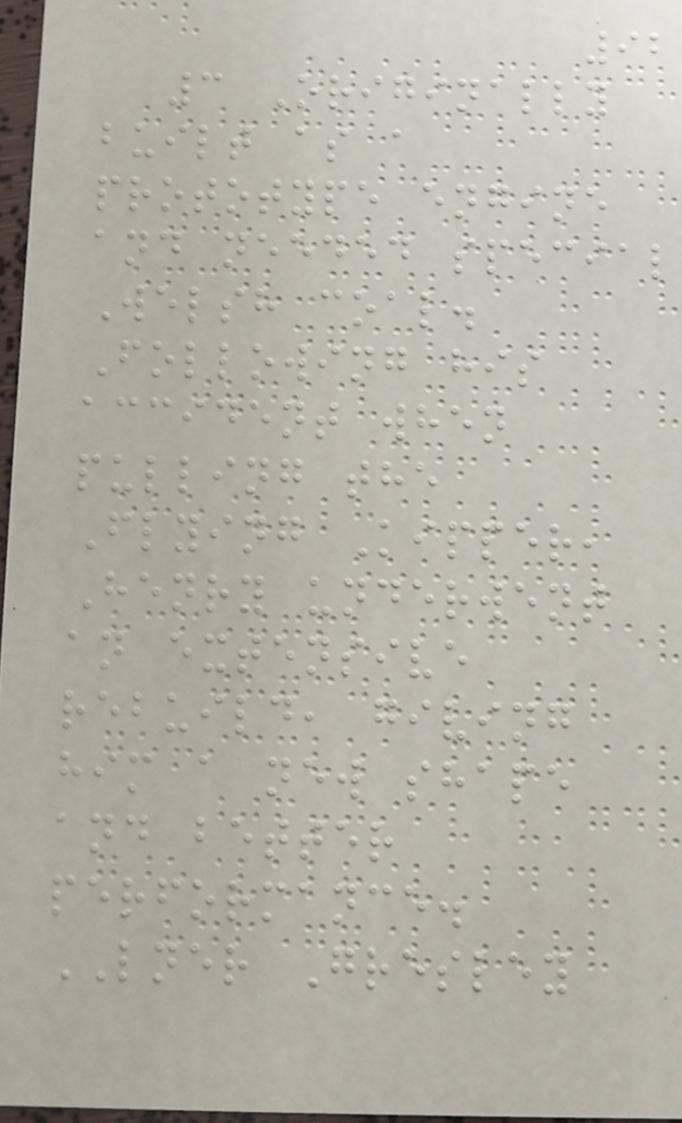92
3 Originally
built as a
prototype engine
and needed special
Welsh coal.
Following his
accident when
pulling the
Flying Kipper,
Henry underwent
an extensive
rebuild, giving
him a new shape
and better
performance.
LNER Gresley
